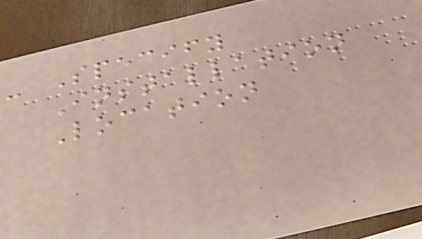- Specify
Installation
Location
